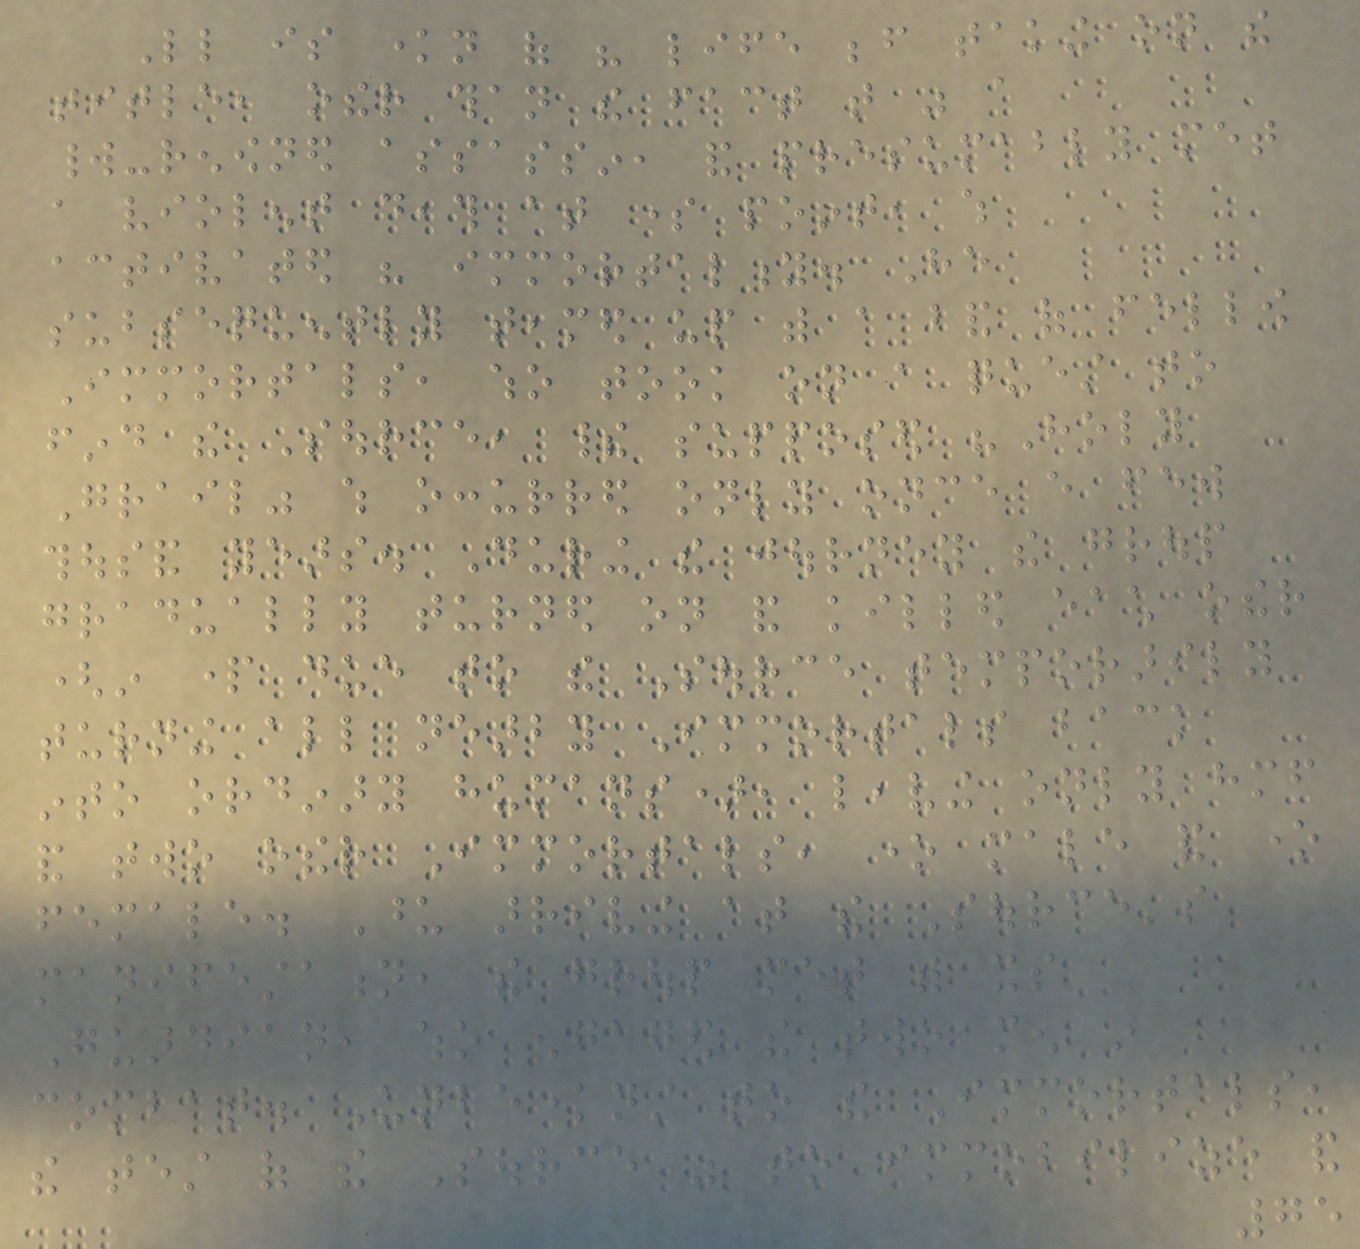Little is known of his life before taking on the
title, other than the fact that was a
world-renowned assassin, and presumably met
a violent death at some point, which
activated his immortality. He
subsequently teamed up with a band of fellow
Immortals, who took on a quest to
find the Source, their supposed "Holy
Grail" which occurred only once every few
thousand years. During the journey the group
gradually turned on and killed each other
(in part due to the Source temporarily
turning all nearby Immortals back
into ordinary humans), leaving only himself
and two other Immortals, one male and one
female. Upon arriving at the Source's
manifestation, the group met with its
Guardian, who engaged the two men in
combat. Unbeknownst to the Immortals,
the test of the Source was to immobilize and
75
